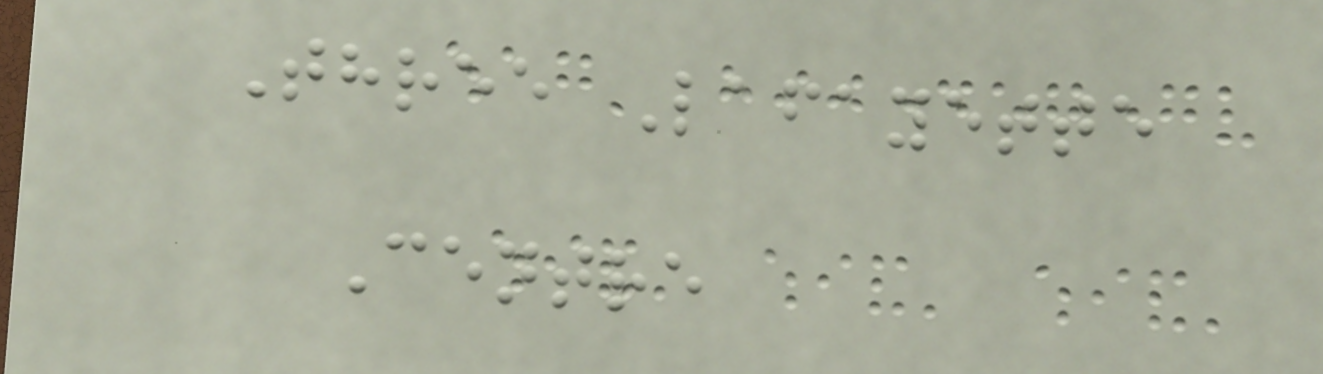Three Lafayette
Centre
